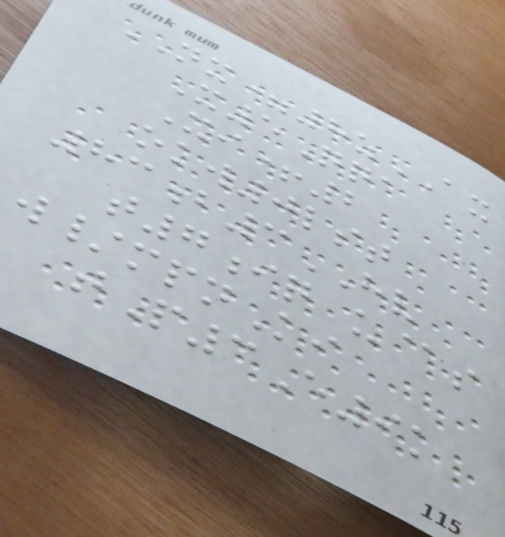NX=8zAX
X5Qqa
Xi+2
okw0lst
83b3HV
t7iq u@s
w/mpnKi
tP3E9k
